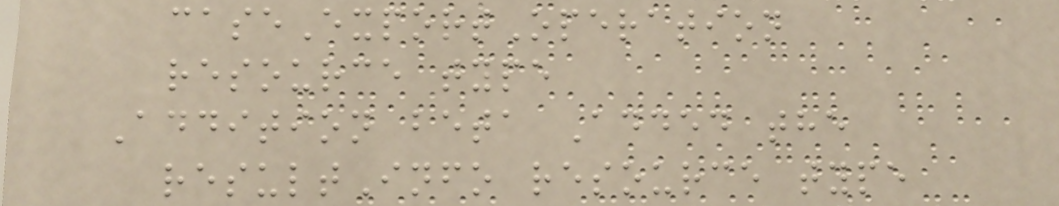caseExportOperation
resource type
Addition beta Added the
resultInfo resource type
